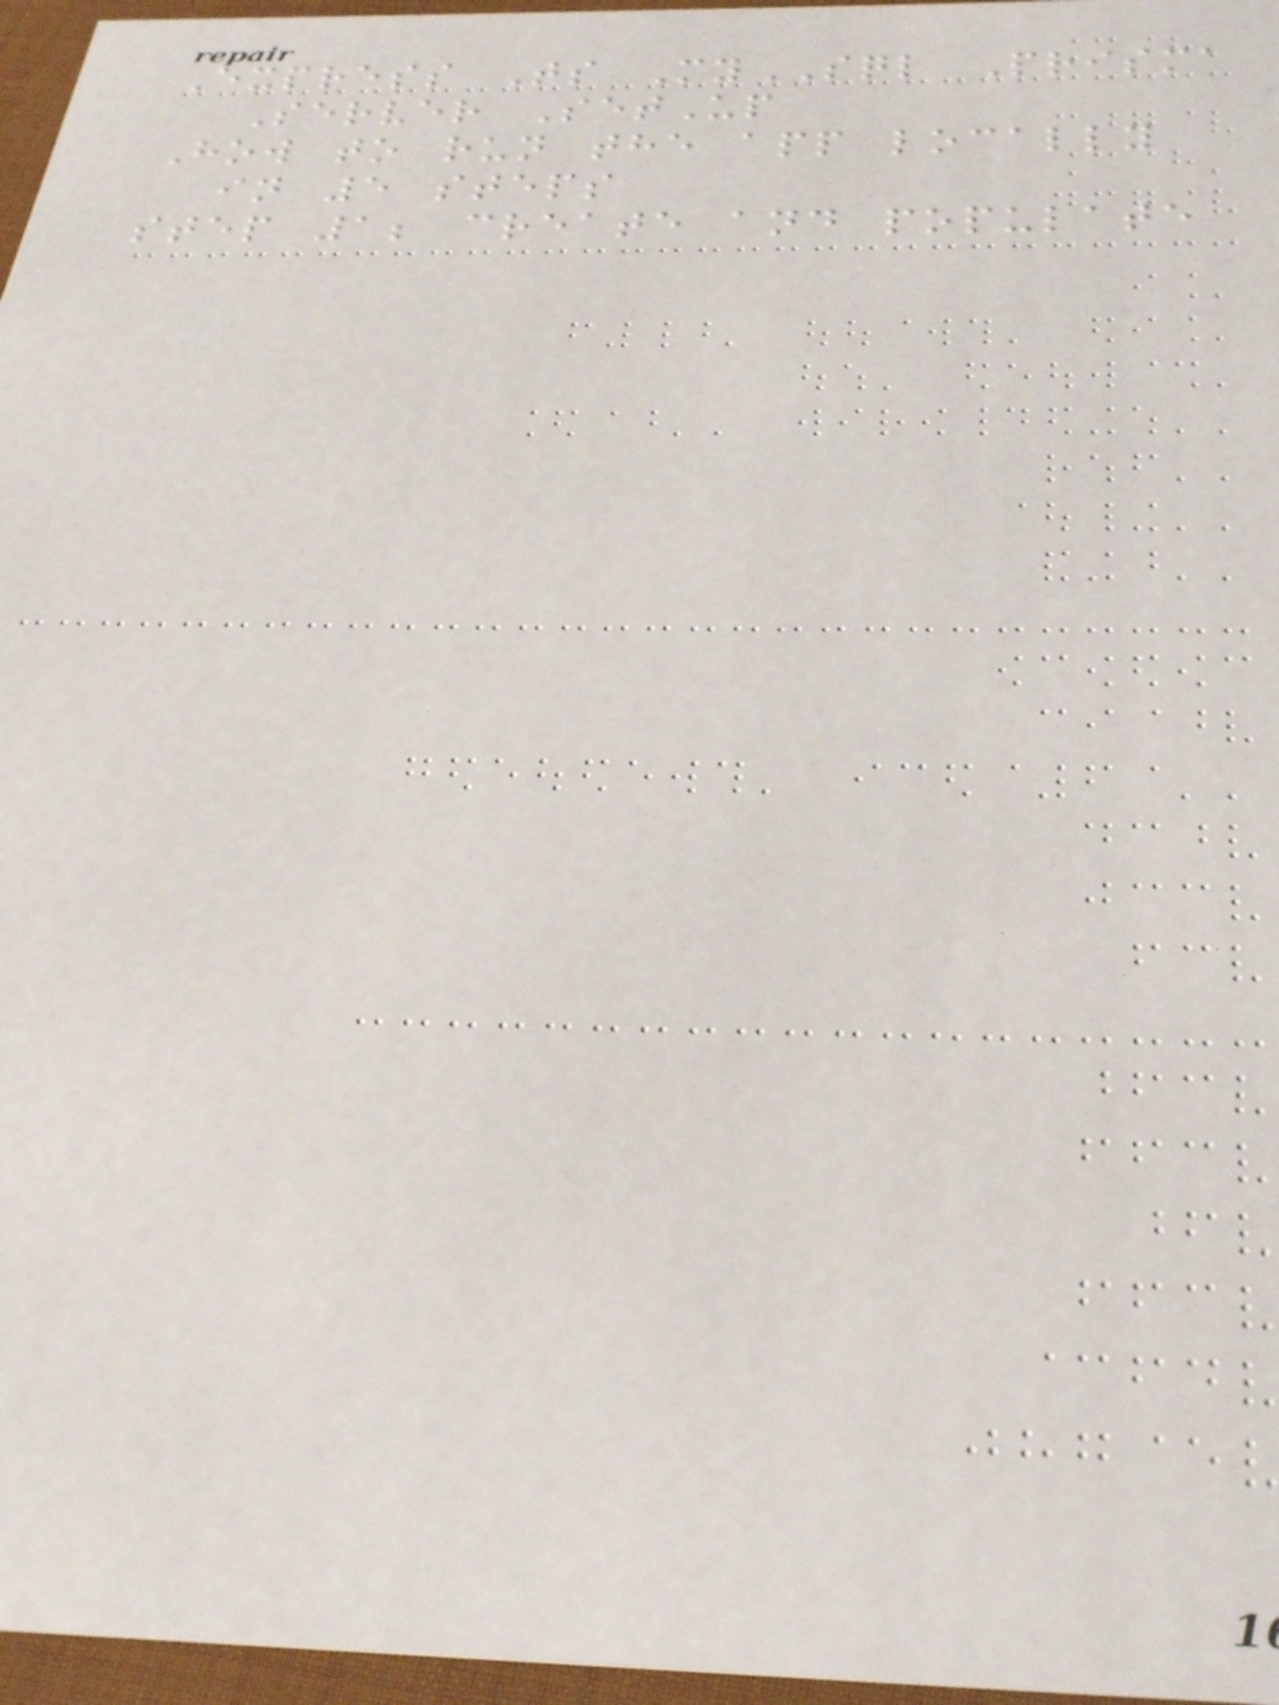Express Ts MySQL Prisma
Server SetUp
How to run the app locally
in 5 steps
step 1; create and populate
